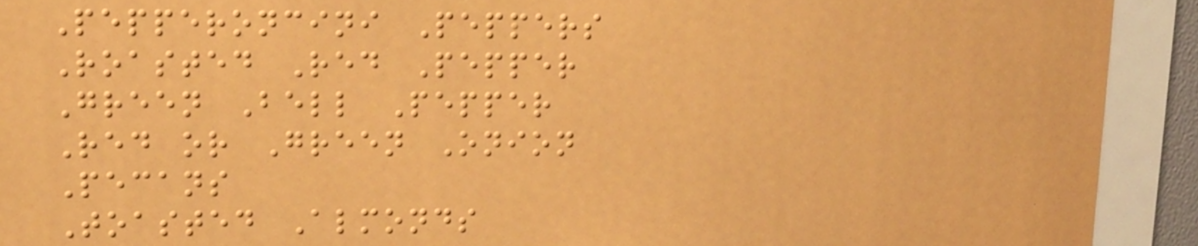Pepperoncini Peppers
Roasted Red Pepper
Green Bell Pepper
Red or Green Onion
Pecans
Toasted Almonds
